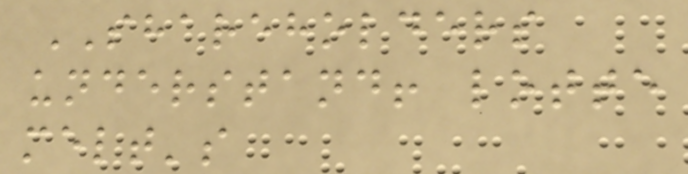SHAREHOLDERS
understand! lotte
melt's
